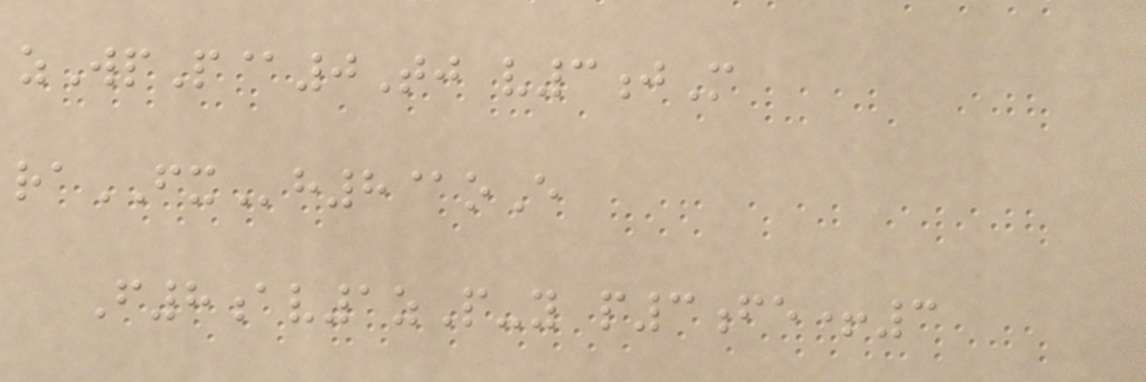zWpP@0Tj v3jM
raFXh8@oE
F8av1zP-y p3fe+3
